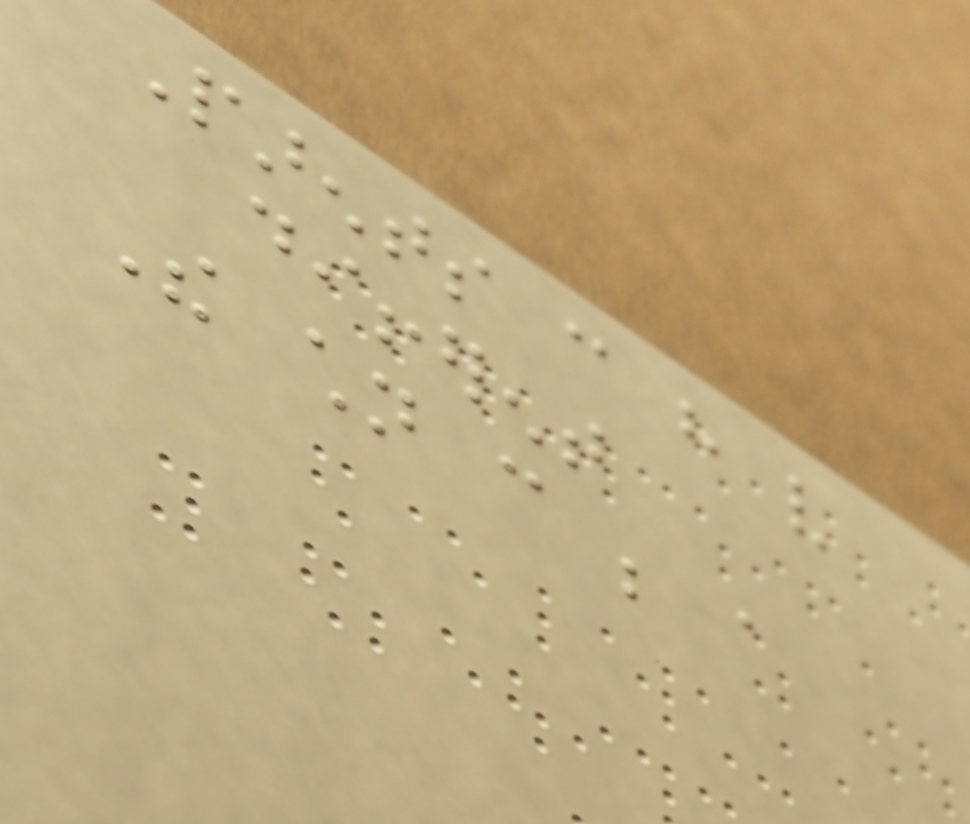Parents can have very
different
The children can be a
